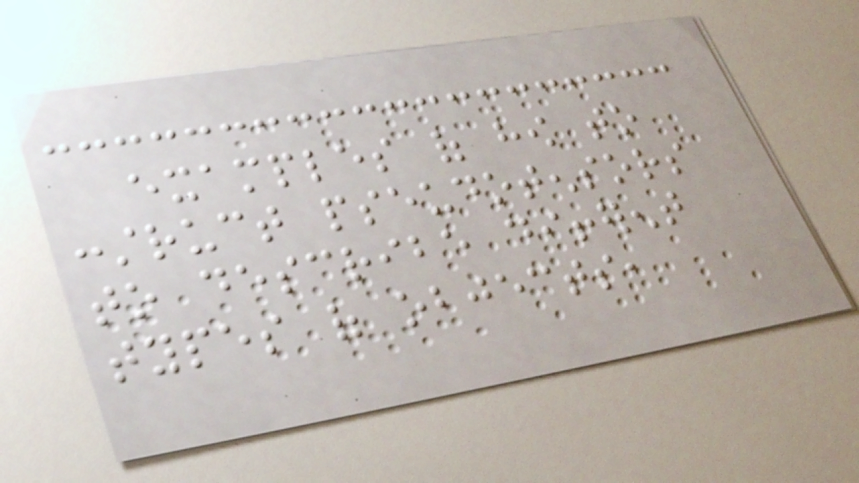examples of how to
construct pseudotensors
to describe different
types of objects,
